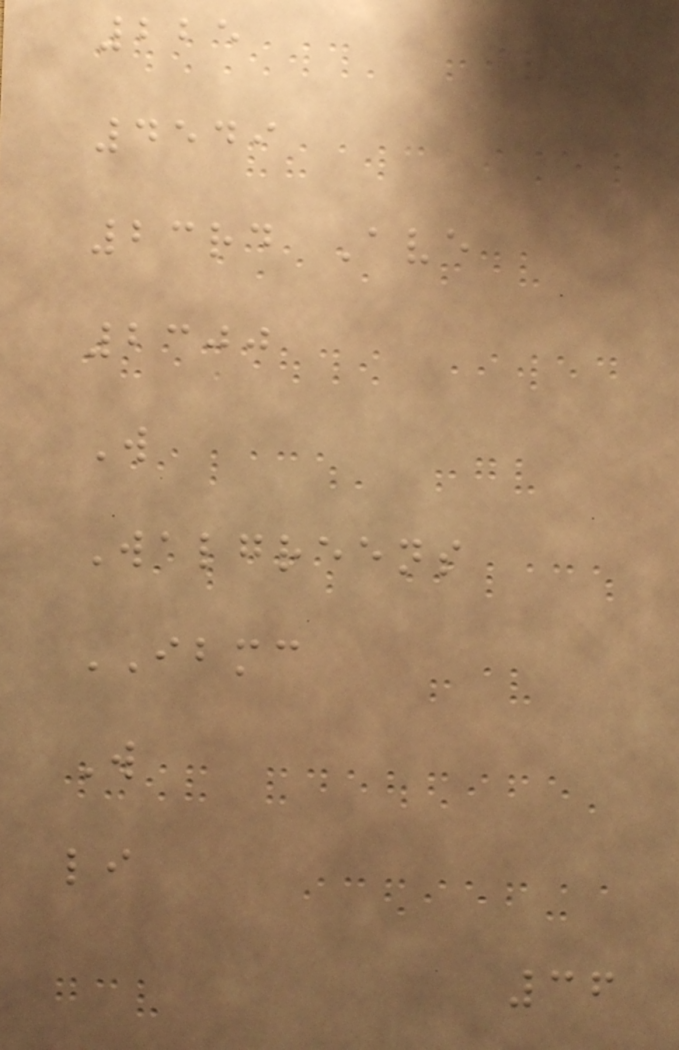225
4549
23rd Ave
2300
W
Walgreens
IBMC
W
li
36
